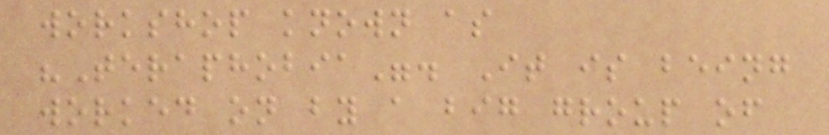workshop known as
"Teraphobia". It is being
worked on by a big group of
